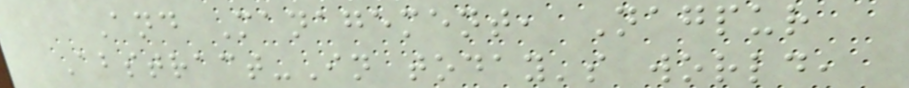And Management, Nagpur
Abstract-In today's world,
